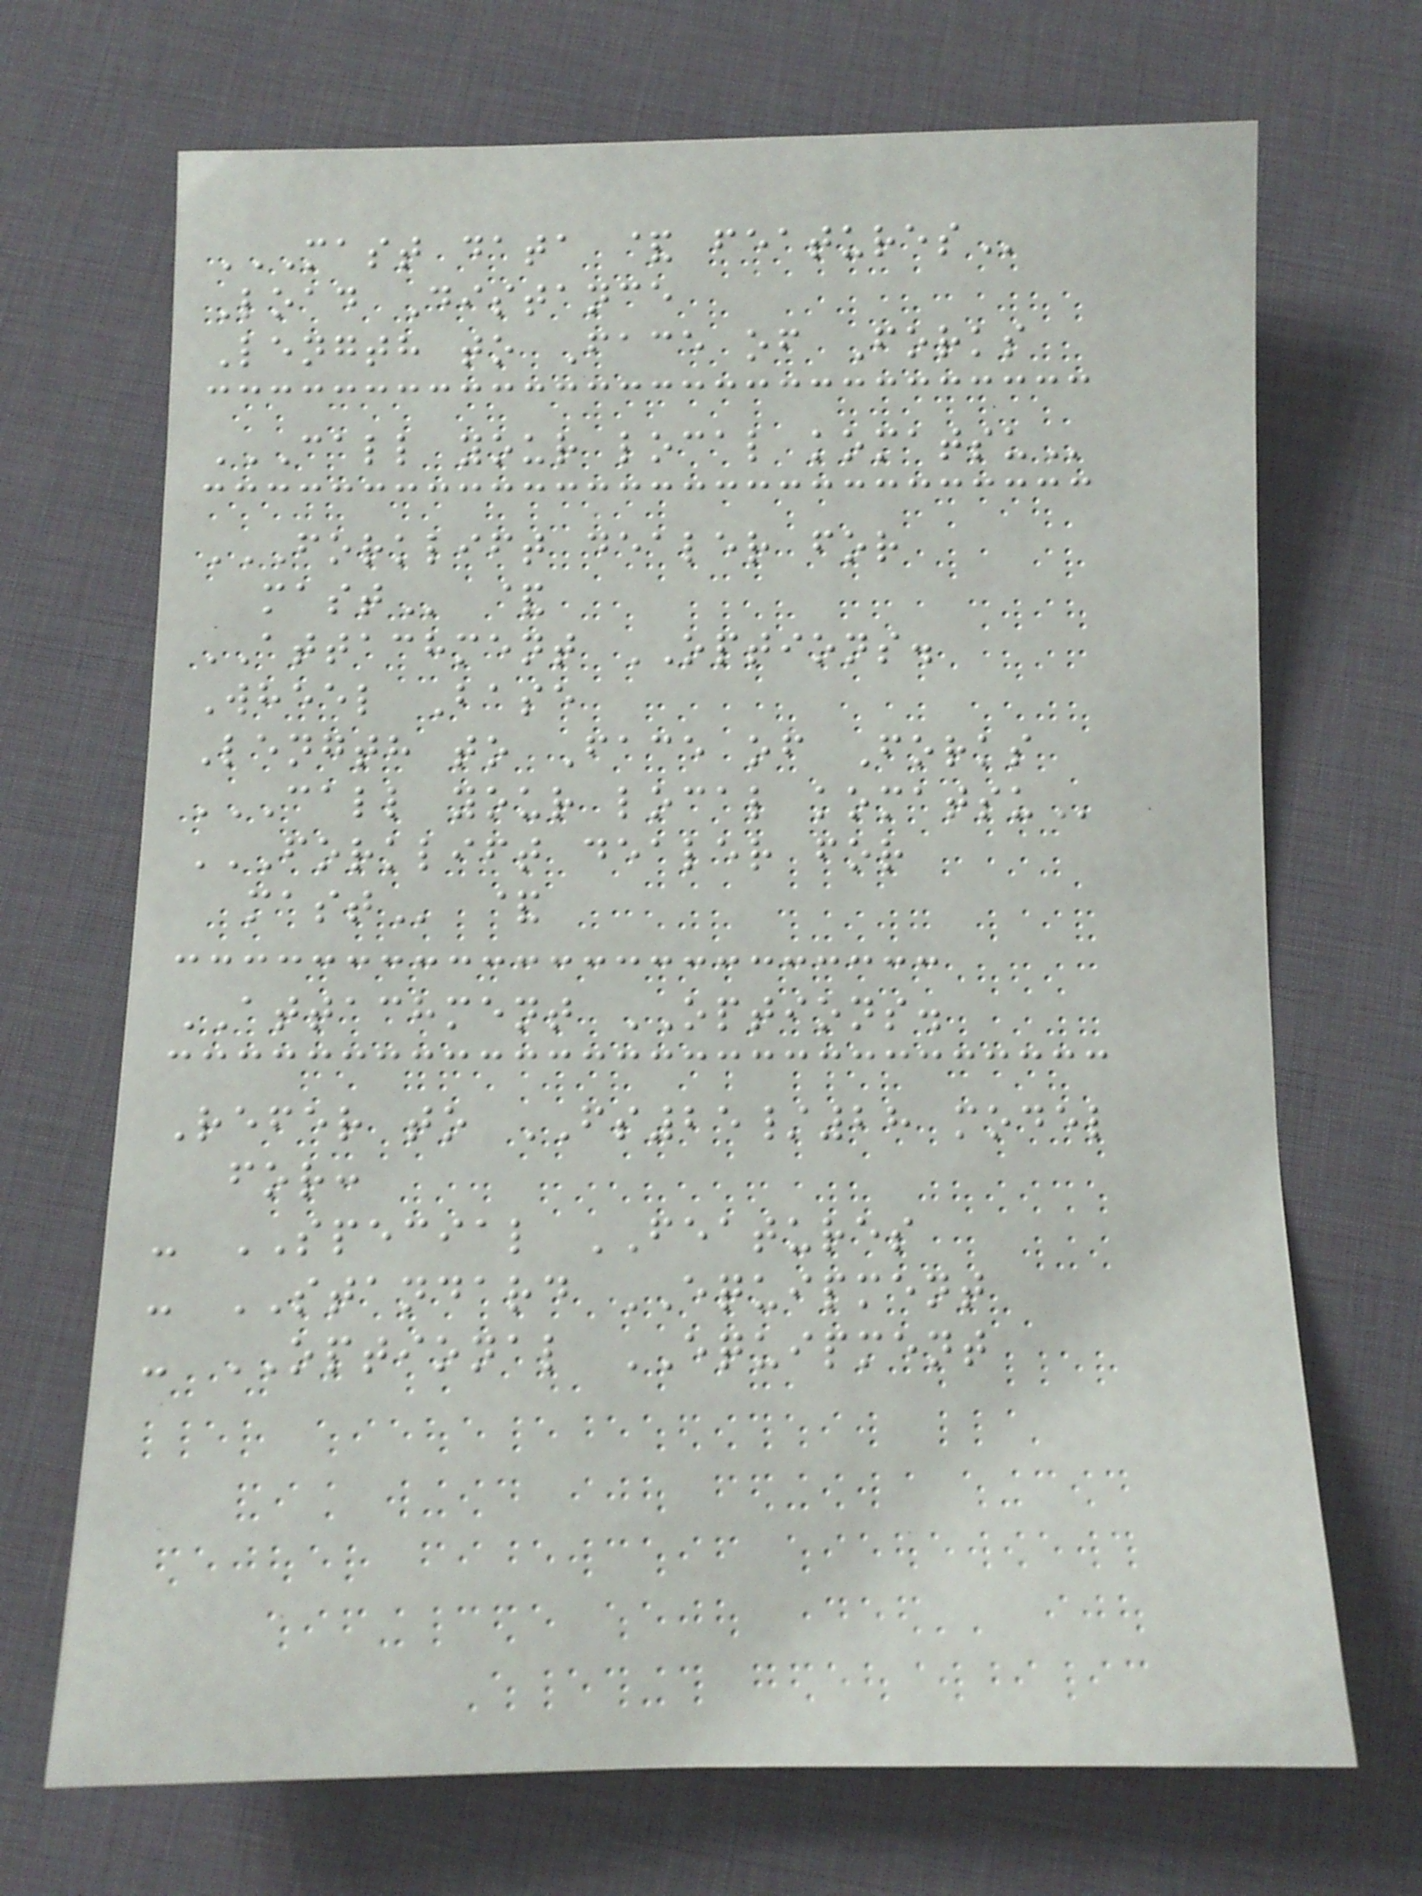MAST DATA & FEATURES
Load Distance
Length to Face of Forks
CALL YOUR LOCAL KOMATSU
FORKLIFT DEALER FOR
MAST &
ATTACHMENT OPTIONS.
Wheel Base
Length to Face of Forks
CALL YOUR LOCAL KOMATSU
FORKLIFT DEALER FOR
MAST &
ATTACHMENT OPTIONS.
Refer to FS25/28 model
for:
- SPECIAL FEATURES
- STANDARD EQUIPMENT
- OPTIONAL EQUIPMENT
